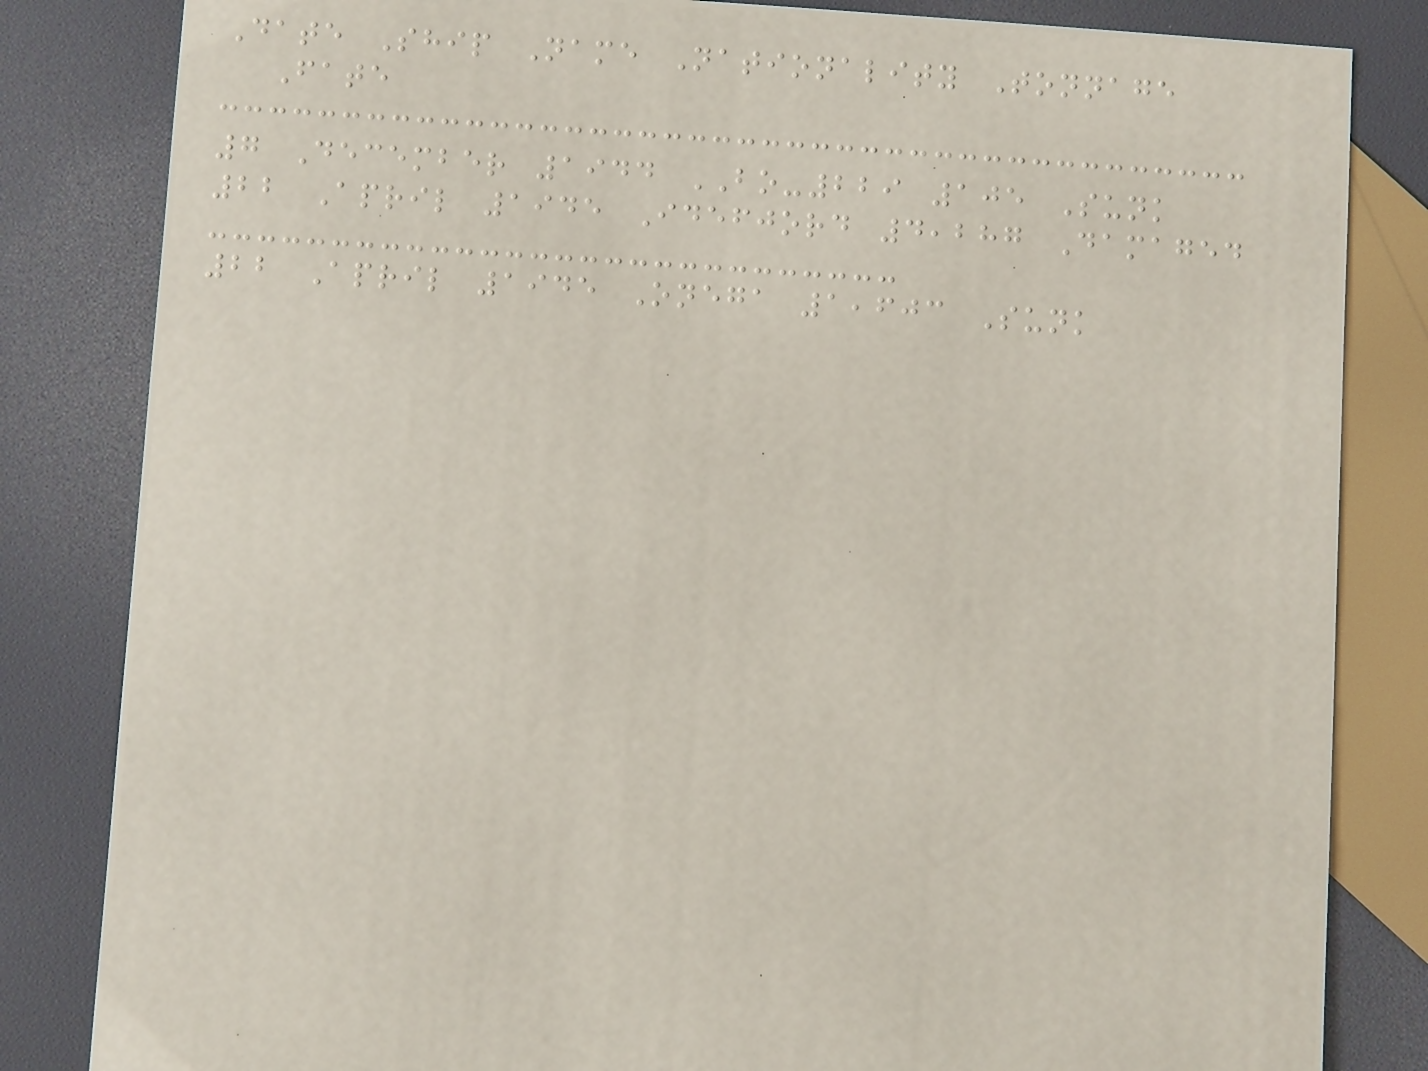Date Ship Name Nationality Tonnage
Fate
7 December 1944 BO-229 105 Sunk
22 April 1945 Idefjord 4,287 Damaged
22 April 1945 Onega 1,603 Sunk
